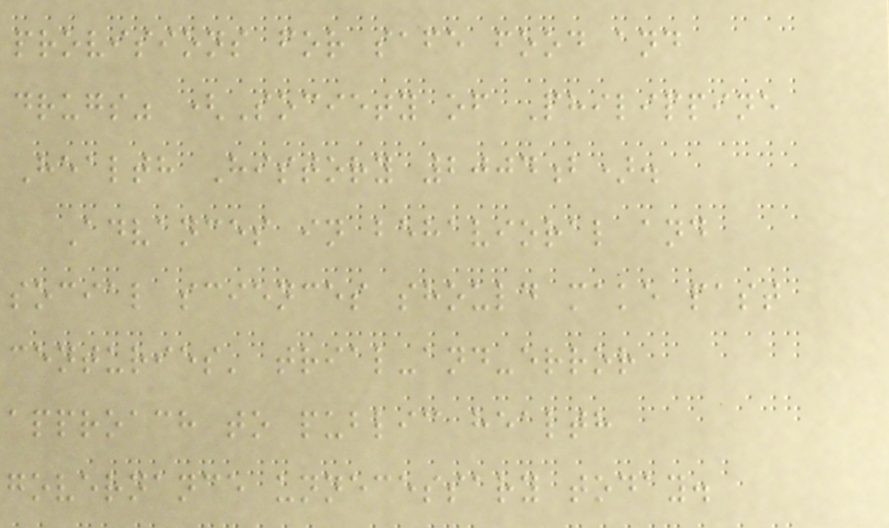provisions for safe food and
drugs" (Society of Philippine
Health History 2004b).
Advances in behavioral and
social sciences should make past
centuries' trial-and-error
approach to public health
governance unnecessary today.
